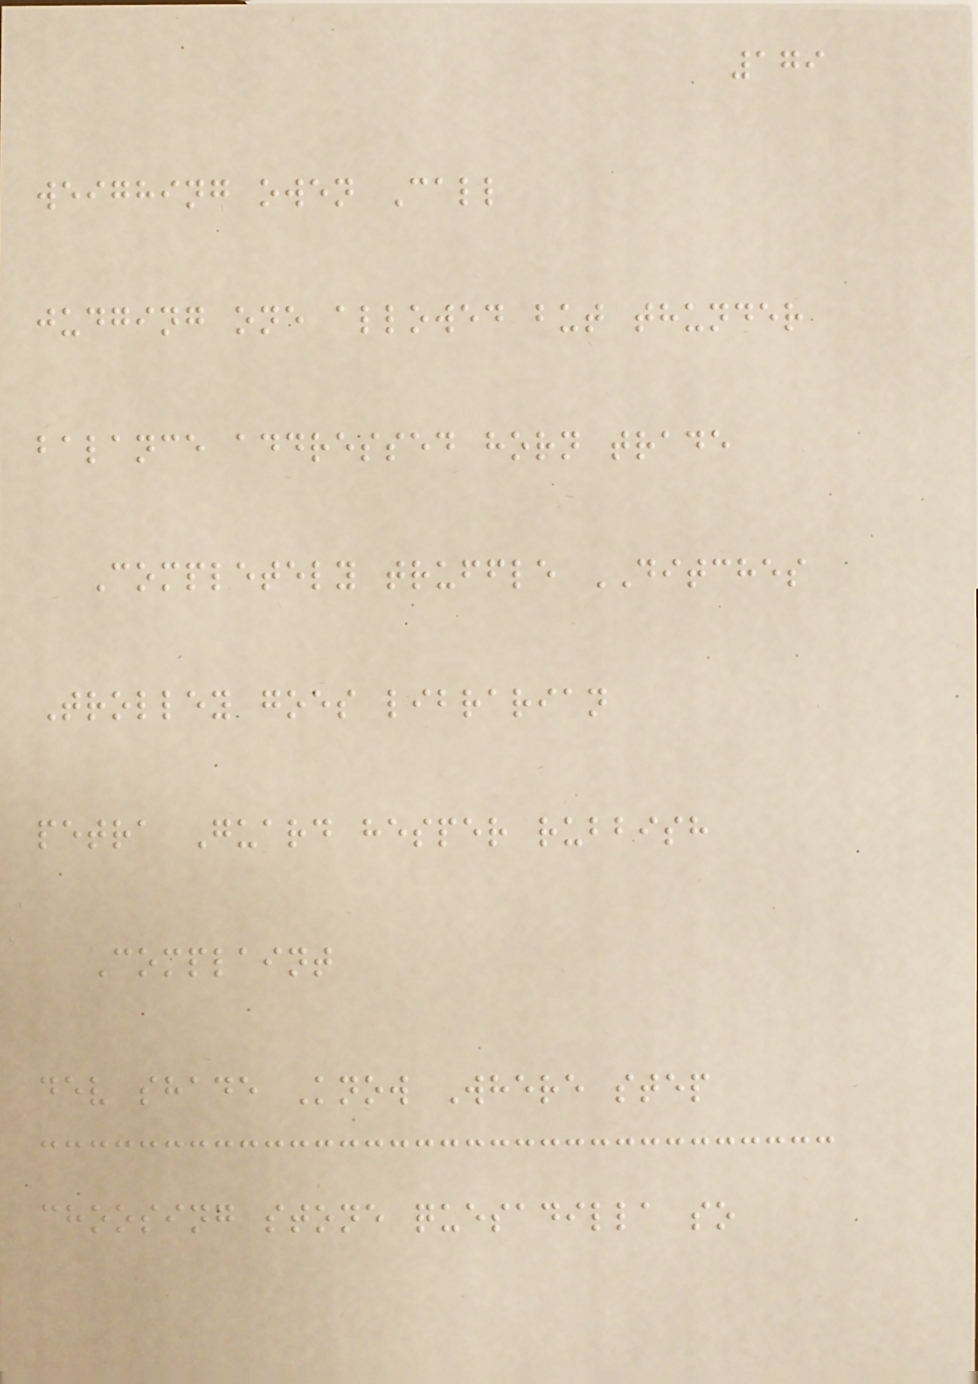179
weighing owen Call
judging one allowed but thunder
balance addressed horn trade
Completely truffle DITCHES
Trolley goes librarian
petra Guard hesper rubbish
Complaint
dev shade Know Where step
choosing stone quesadilla so
